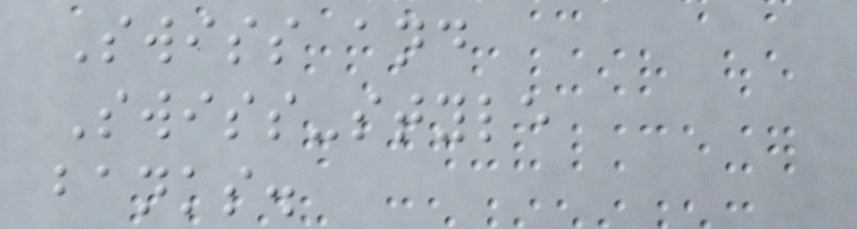Swiss and
Swiss-style
banks.
